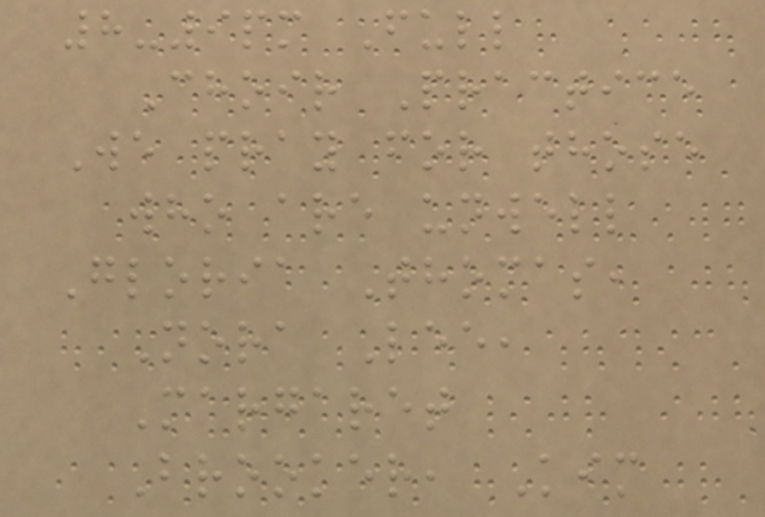8-9pm Full
Choir Practice
We pray for those
who are unwell
Gloria Thomas,
Nora Lee,
Margaret
Brooker, Kim
